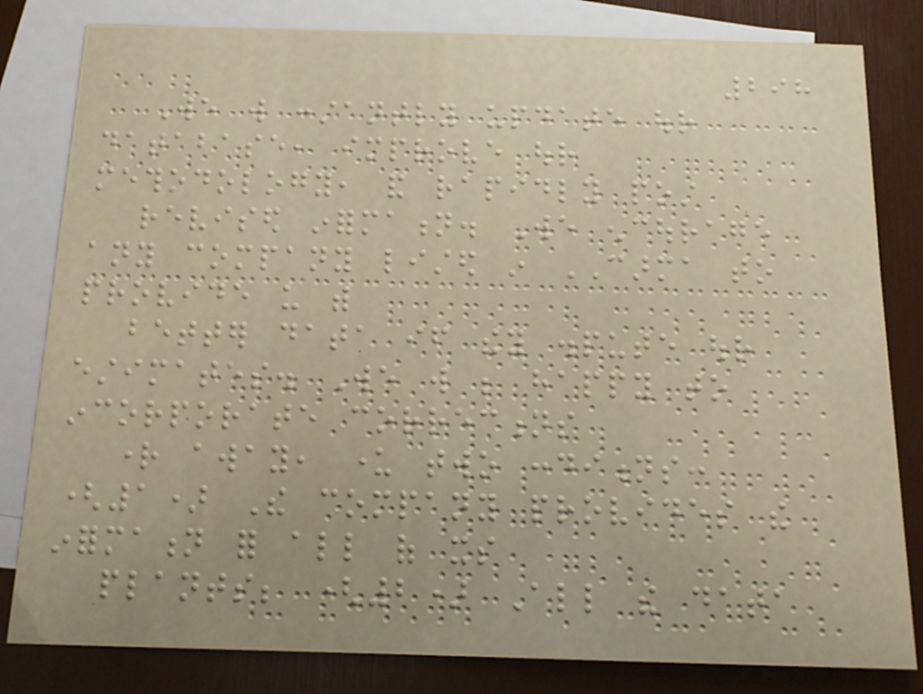298
We will constantly update our
database, improve our
methodology, and rapidly post
revised information. We encourage
any company listed in CARMA to
provide us with
better data if they dispute our
estimates. We will be happy to
incorporate corrections
right away, under two conditions:
(1) The company provides the
information for all of its
plants; (2) All the data
